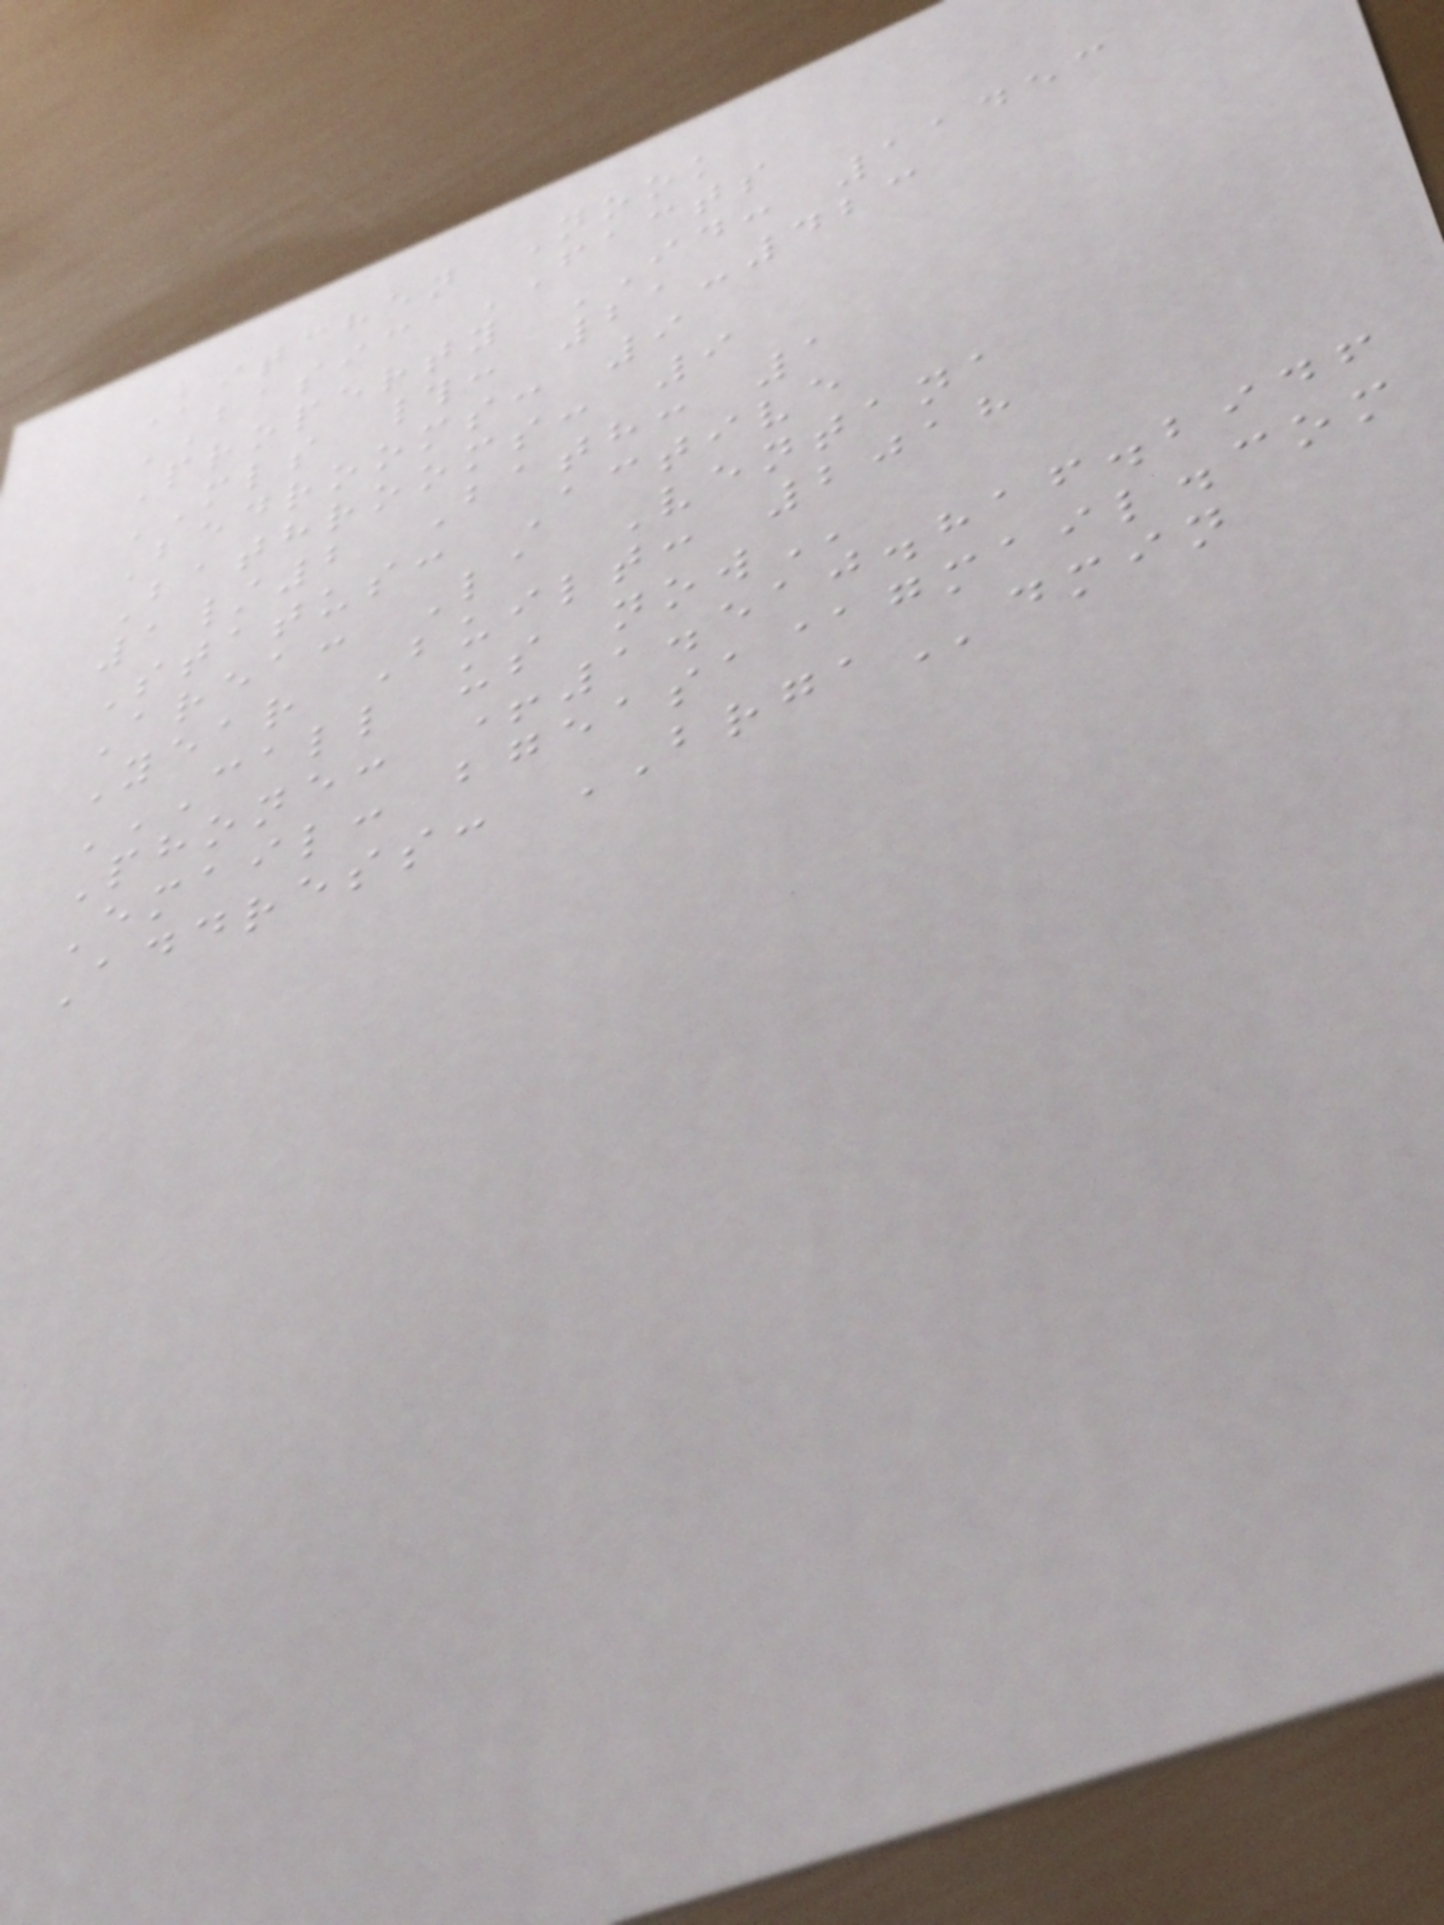Kitchen Nook
BASIC FACTS
Property ID: 11453
MLS #: 21-423
Bedrooms: 9
Bathrooms: 9
1/2 Bath: 1
Status: Active
Area: La Ventana
Year Built: 2018
CALL US NOW
Phone: +1.510.816.2946
Email: bgeasa@gmail.com
Address: BRGAdmin
